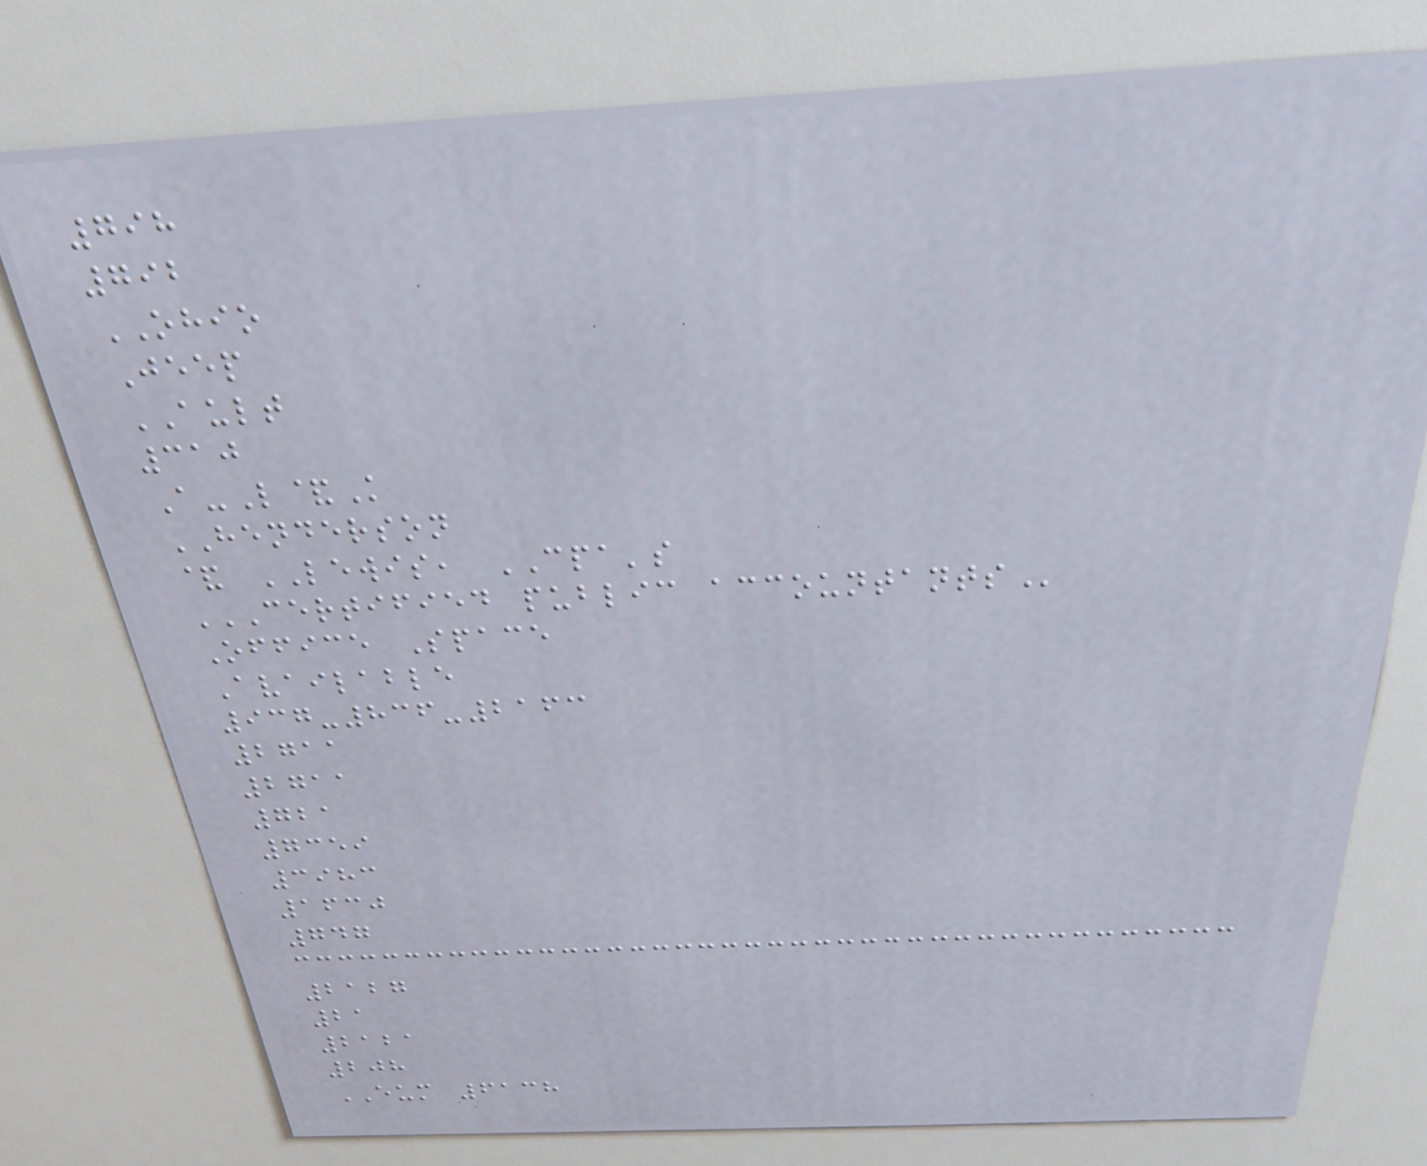798
792
OHIO
Jeep
AULT
310
A-L&K
HENDERSON
& LEWIS, CPA's
CERTIFIED PUBLIC ACCOUNTANTS
Office Space
Available
937-836-2163
2711
2711
721
7359
3983
1630
747
2127
21
2121
208
EUM 6138
